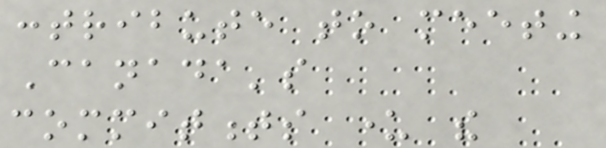contribute to meeting
Canada's
commitments under the
